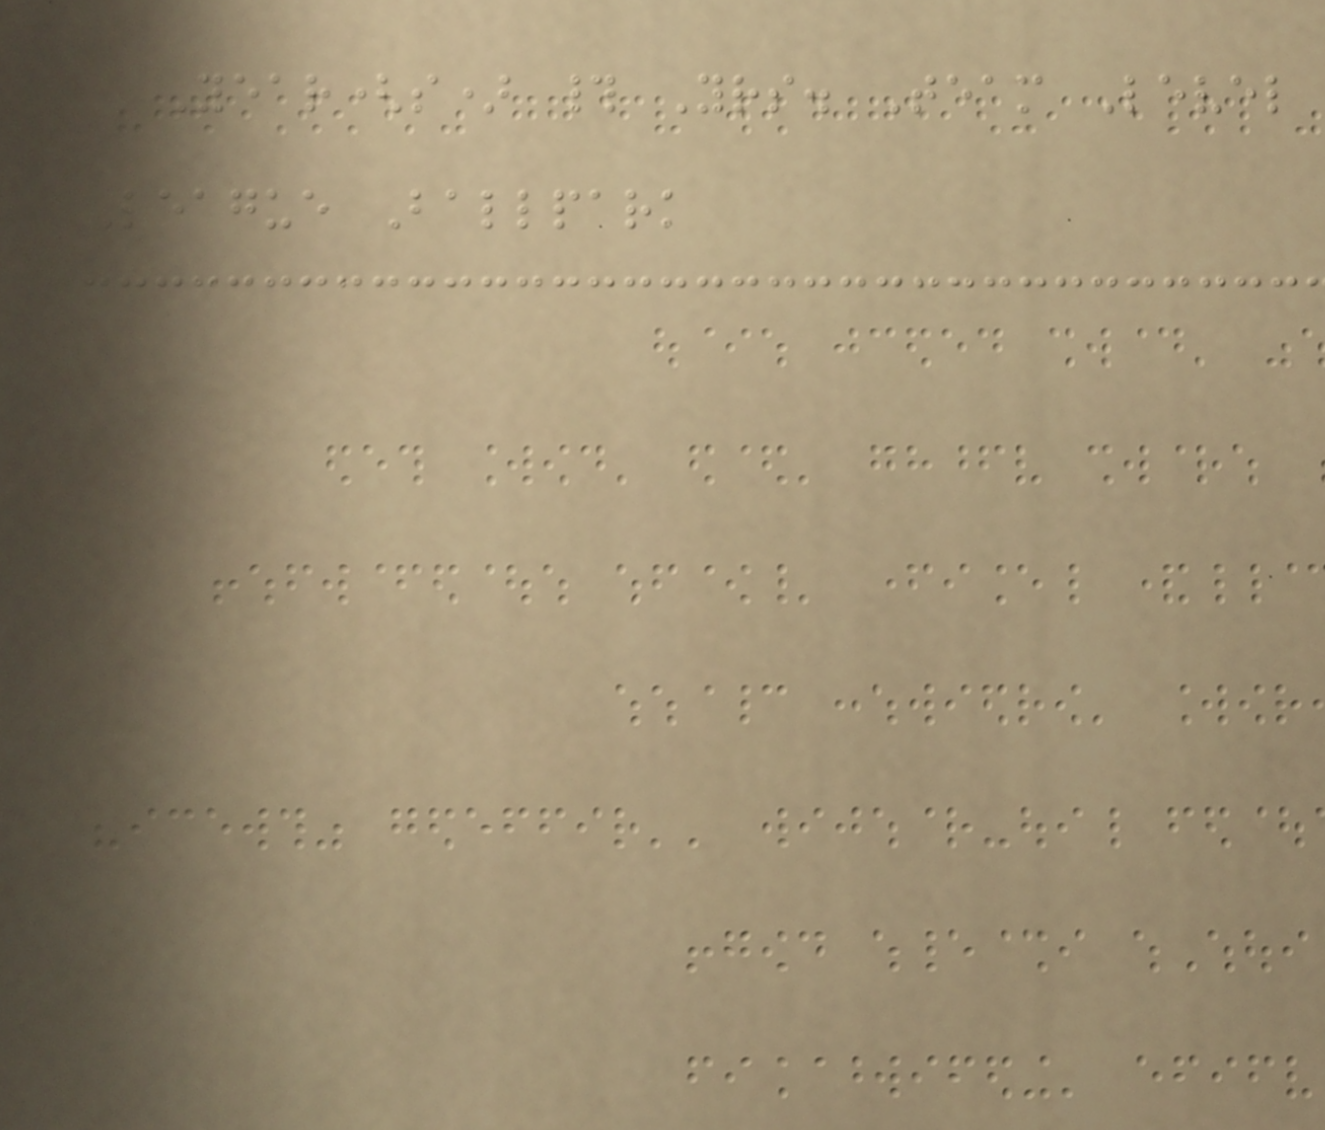Year(s) # Yrs. Team Level
League Ballpark
